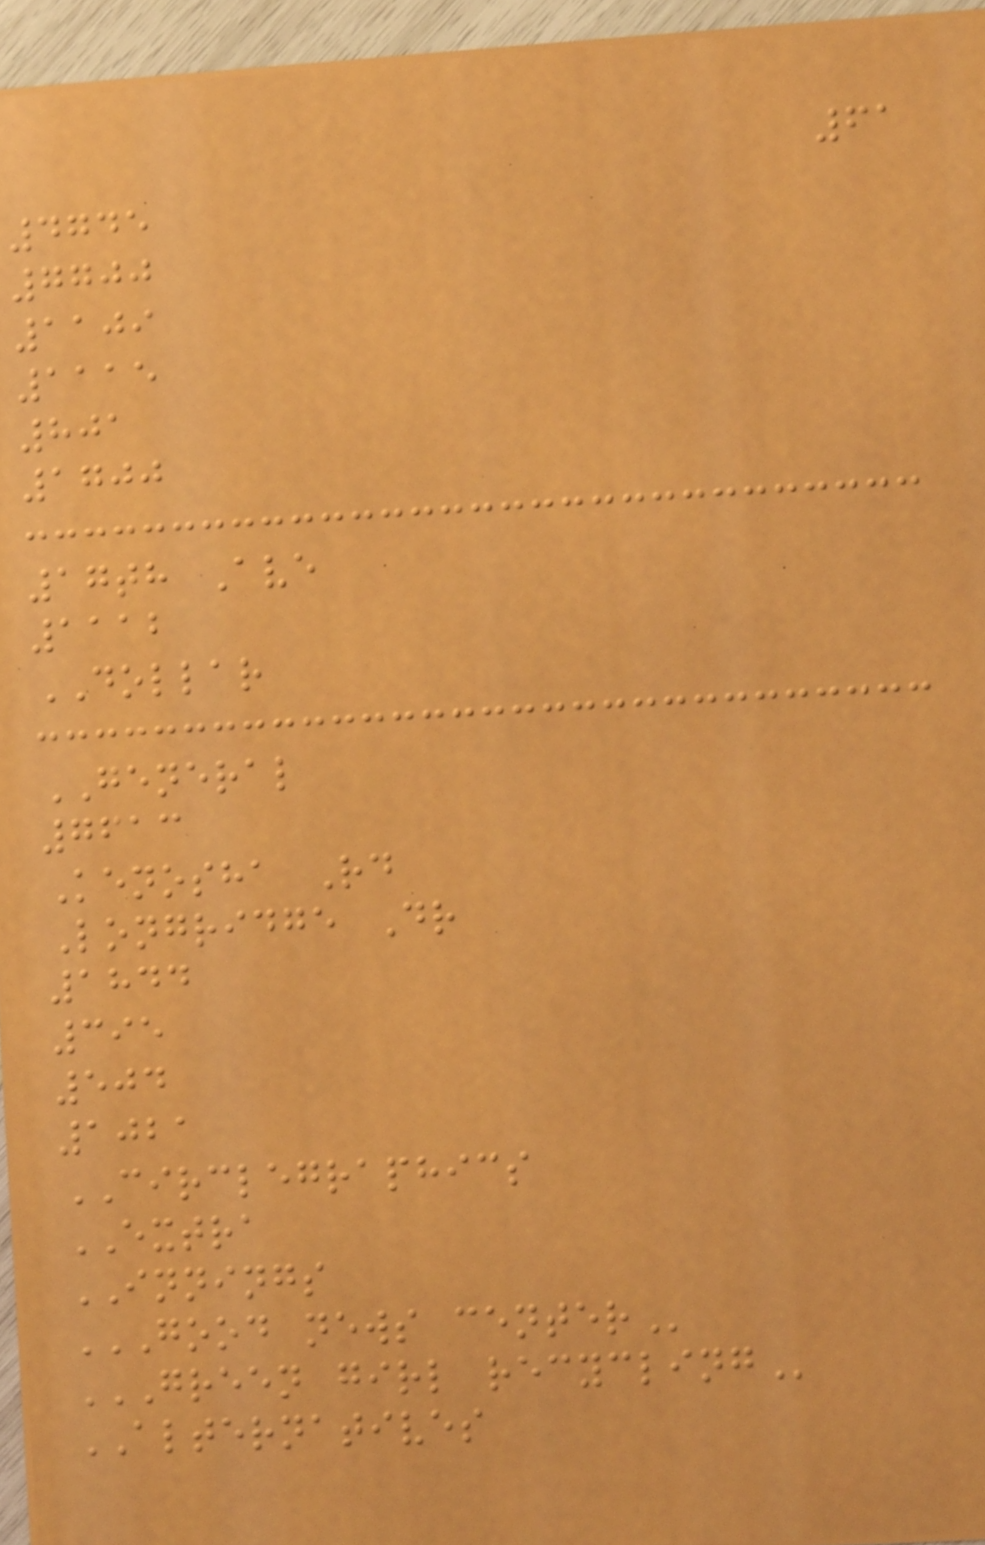61
4745
7700
1109
1115
801
1700
17th Ave
1112
DOLLAR
GENERAL
7613
Kenosha Rd
Longridge Dr
1844
395
504
1021
CIRCLEGRAPHICS
EXTRA
INNINGS
GOOD NEWS CENTER
GREEN GIRL RECYCLING
ALTERNATIVES
